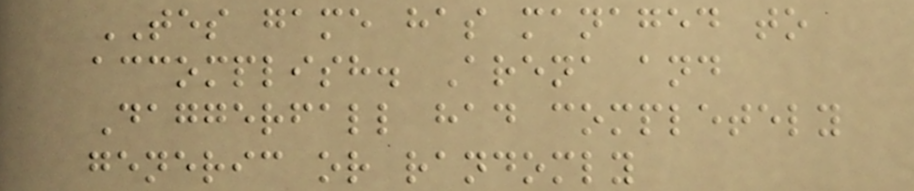TES game has managed to
accomplish. Arena and
Daggerfall had completely
generic or randomly
